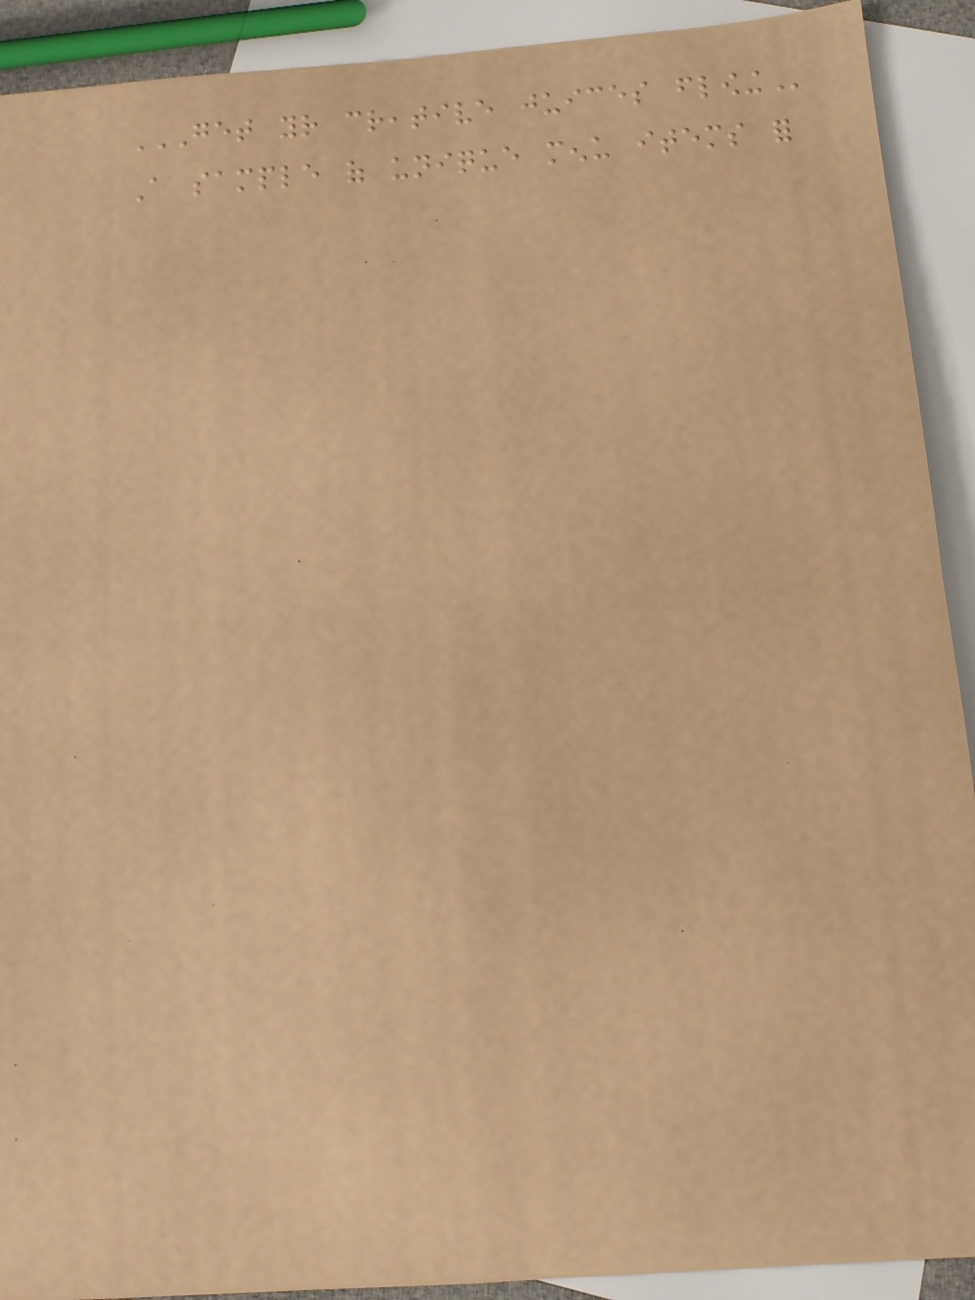GET YOUR CREATIVE JUICES FLOWING
A sample of unique menu items for
